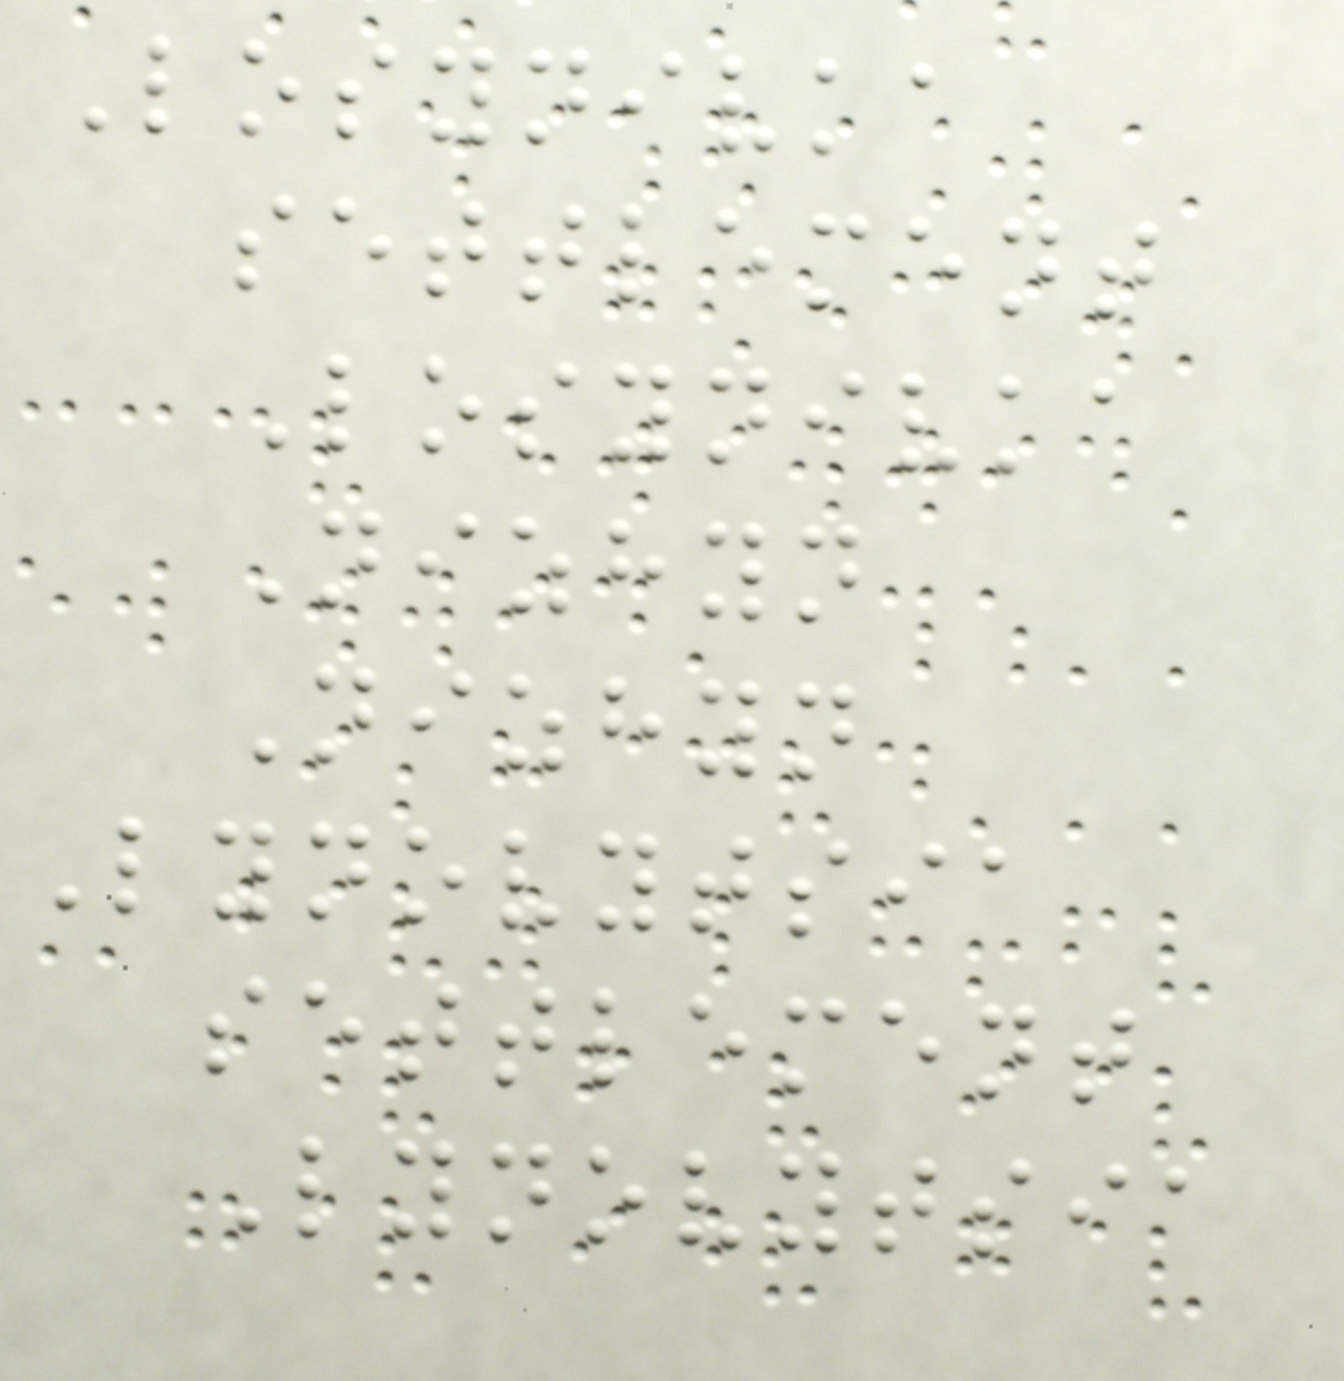Losynivka
settlement
Losynivka
Nizhyn
Nizhyn
Lynovytsia
settlement
Lynovytsia
